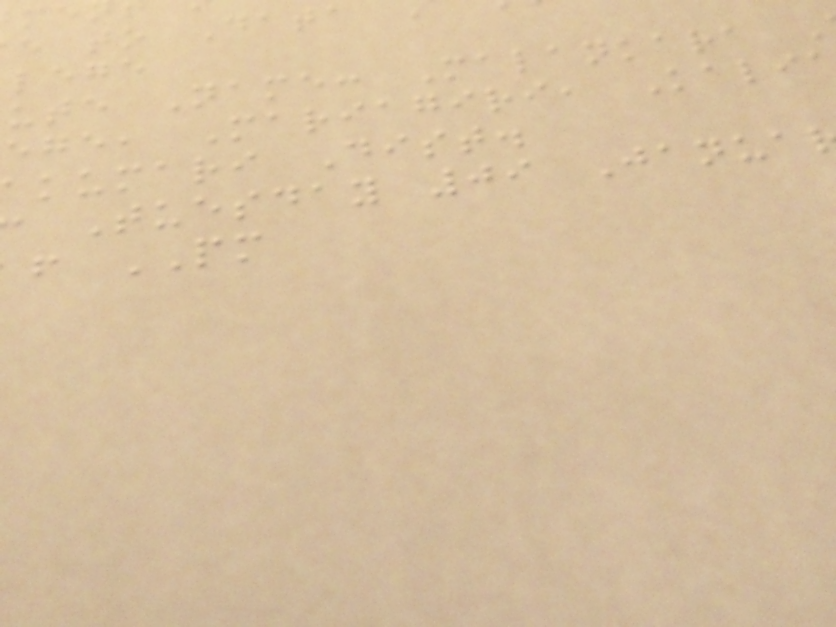e to Data
lege
ute Name: Malankara
ege, Mariagiri, Kali
kumari Dist.
Tuesday 09 Janua
f PM
